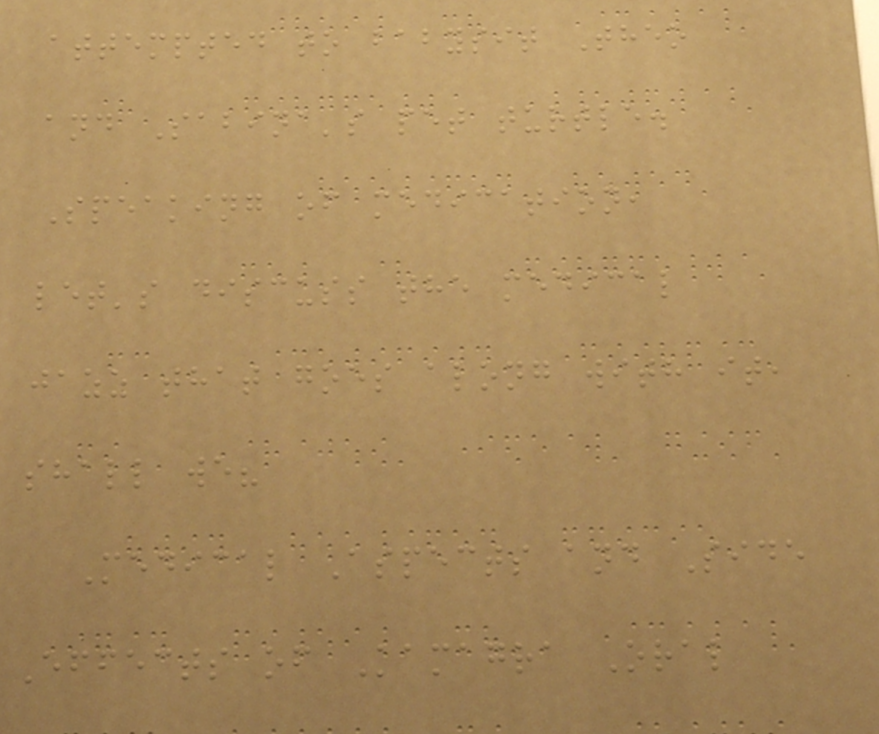attempted to babysit Theo
and Sabina's pet turtle.
Speaking of medication,
let's discuss the medical
jazz that goes along with it,
shall we?
Medical Aspects and Side
Effects of Kamagra Oral
